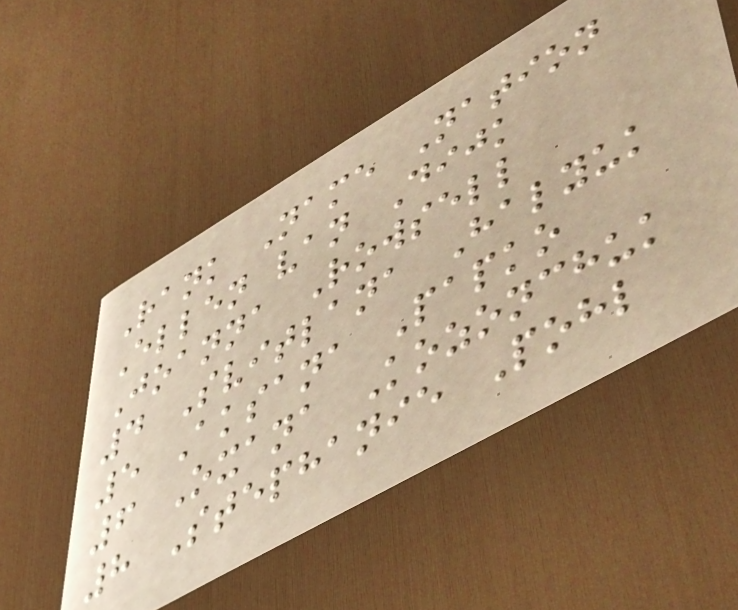Rank Name Nation
Ellen van Dijk
Joanna Rowsell
4 Svitlana Halyuk
5 Aksana Papko
6 Oxana Kozonchuk
8 Stephanie Pohl
